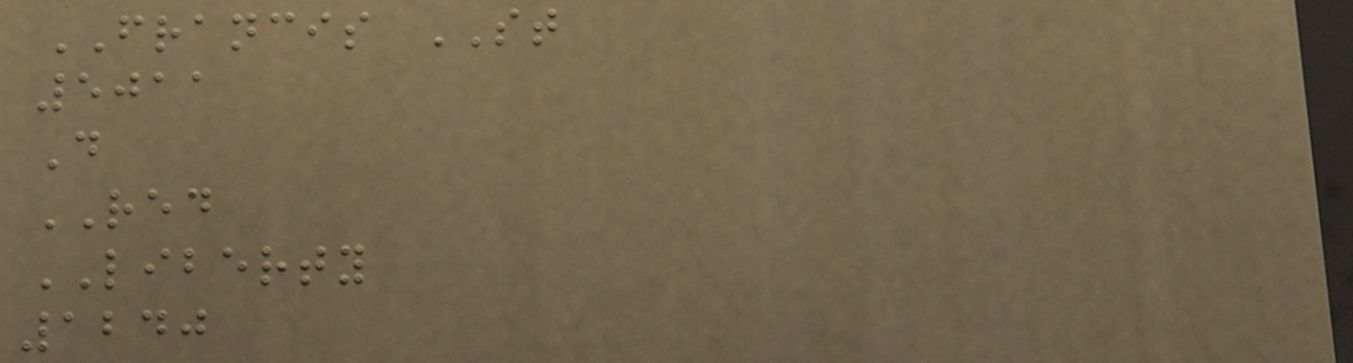FRANCIS ST
5011
D
RED
LIBERTY
1240
